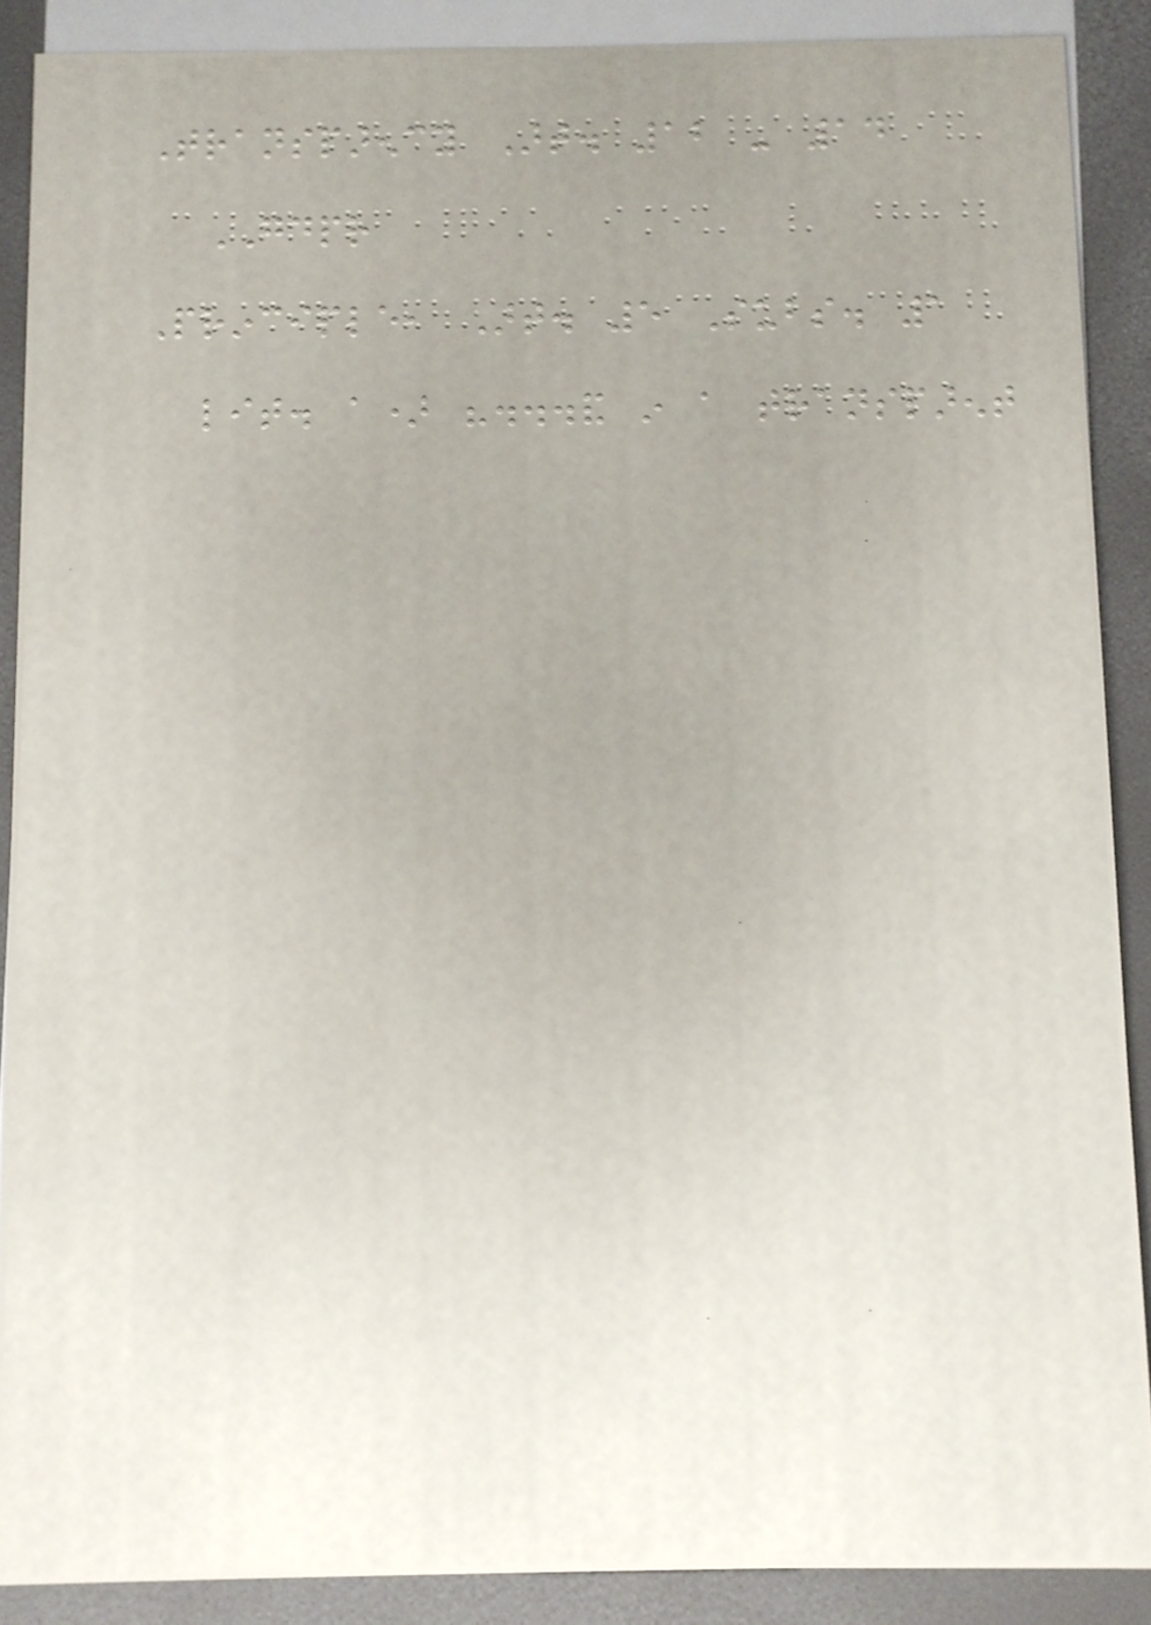Transparency Art. 12 - 14
GDPR
Principle, Art. 5 Subs. 1
lit. a) "...and in a transparent
